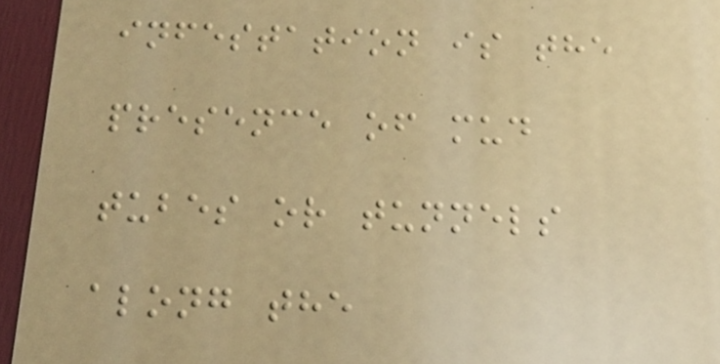infestation is the
presence of mud
tubes or tunnels
along the
